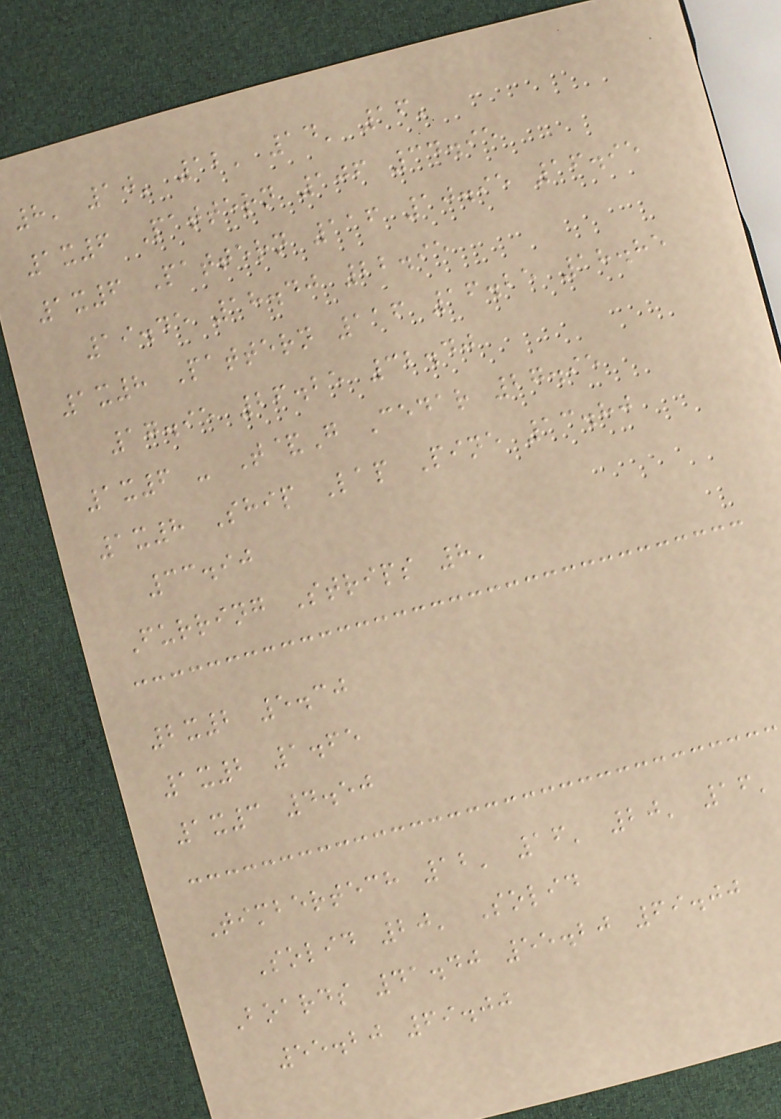8' 10' 12' 14' 16'
1x6 Pattern 106 34.95
1x6 Pattern 116 10.95 16.95
19.45 18.40 22.95
1x8 Pattern 116 16.25 18.85
17.95 26.25 32.40
1x6 - T&G Cedar 27.95
1x8 Ship Lap Pine 13.80
33.90
Furring Strips 8'
2x2 5.30
1x2 1.65
1x3 4.50
Timbertech 12' 16' 20' 16'
Solid 20' Solid
Boards 41.40 55.20 69.00
55.20 69.00
